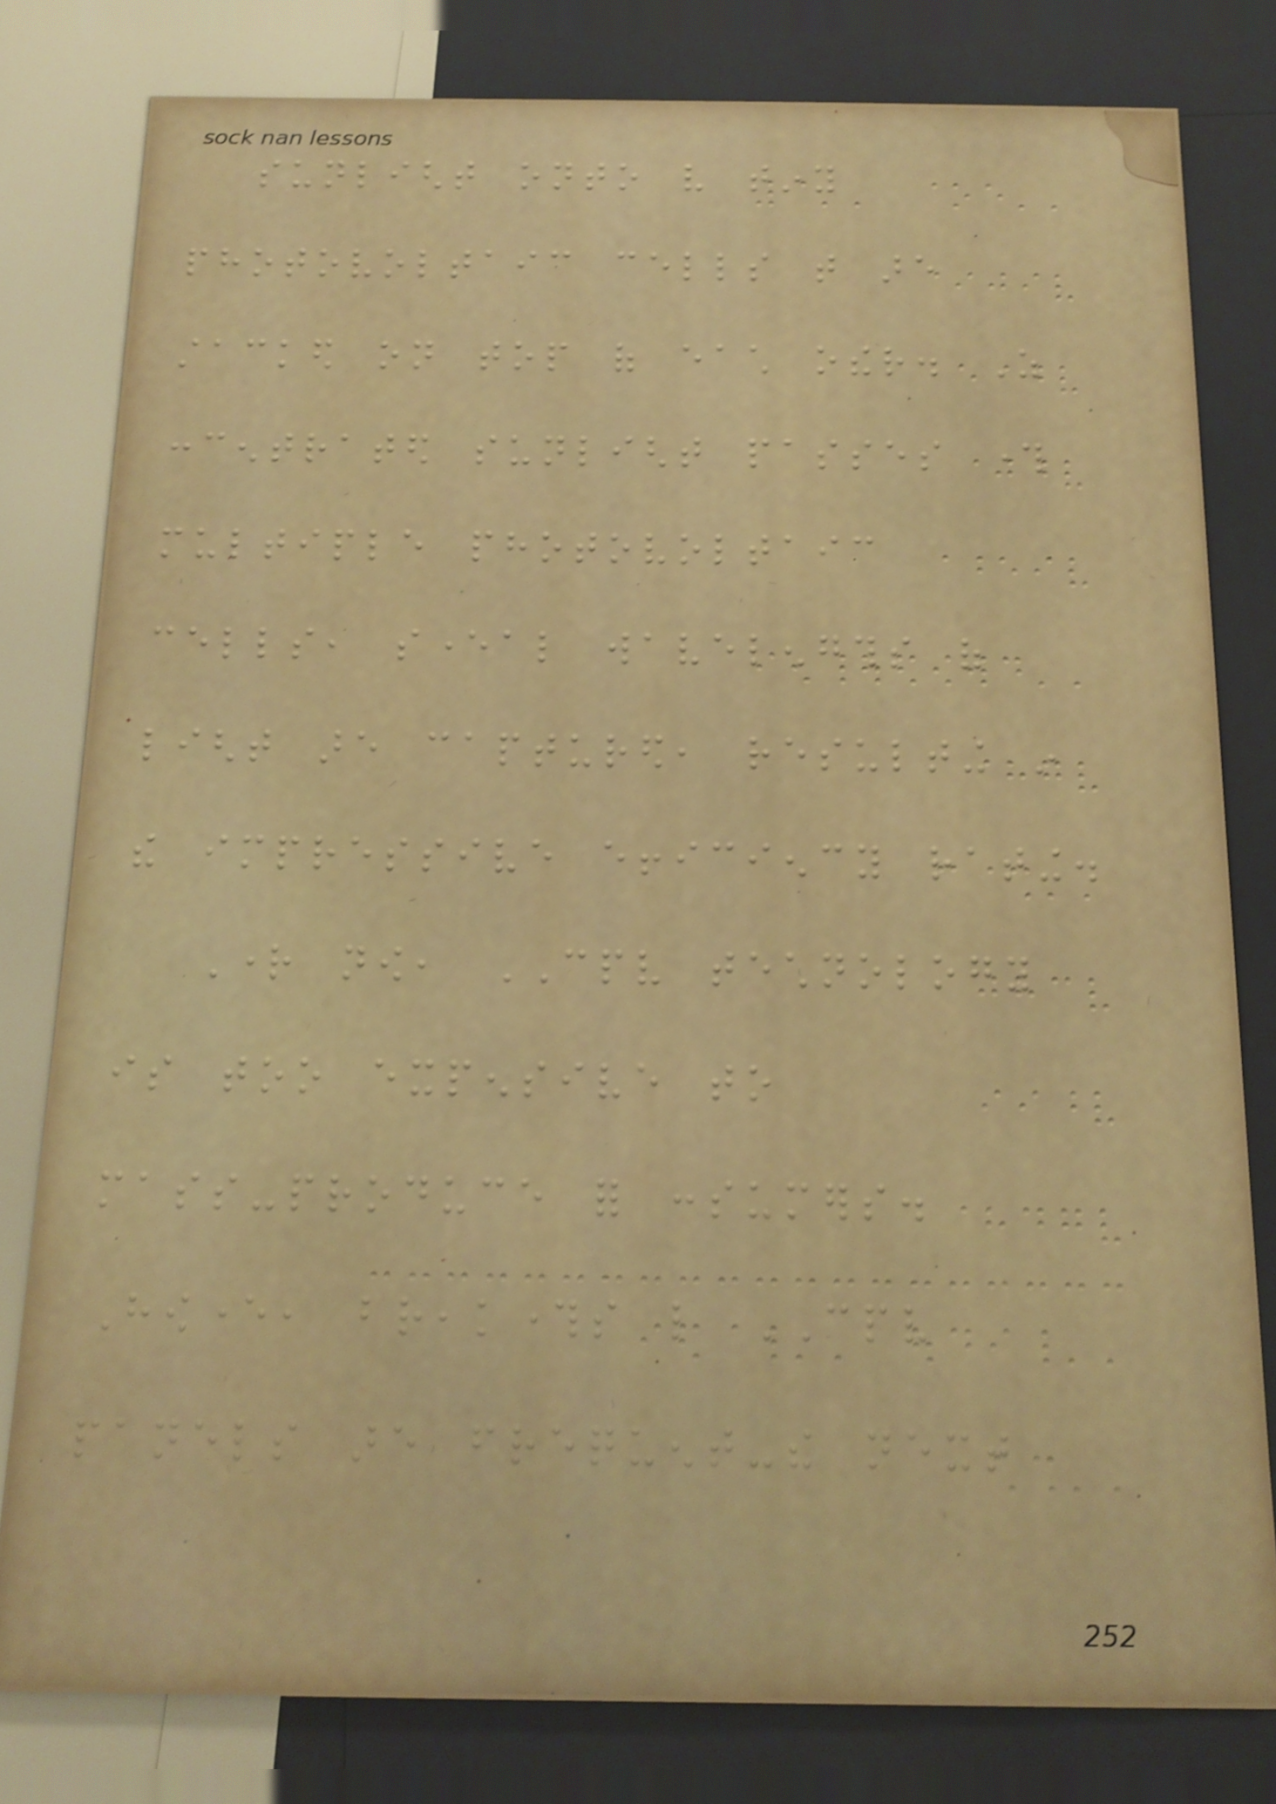sunlight onto very tiny
photovoltaic cells that are
stacked on top of each other. As
concentrated sunlight passes through
multiple photovoltaic
cells, several wavelengths of
light are captured, resulting in
the impressive efficiency rating.
Right now, CPV technology
is too expensive to
mass-produce for consumers.
However, breakthroughs like CPV
panels are frequent-the next
